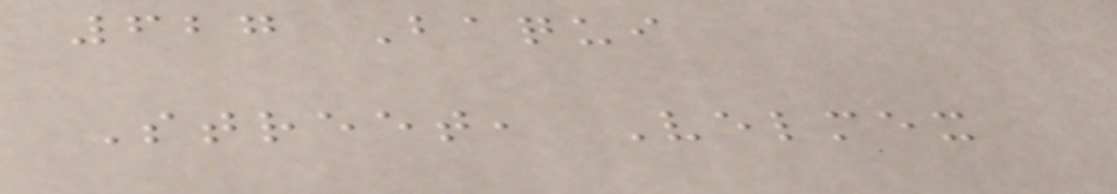627 Baqui
Street, Velmex
